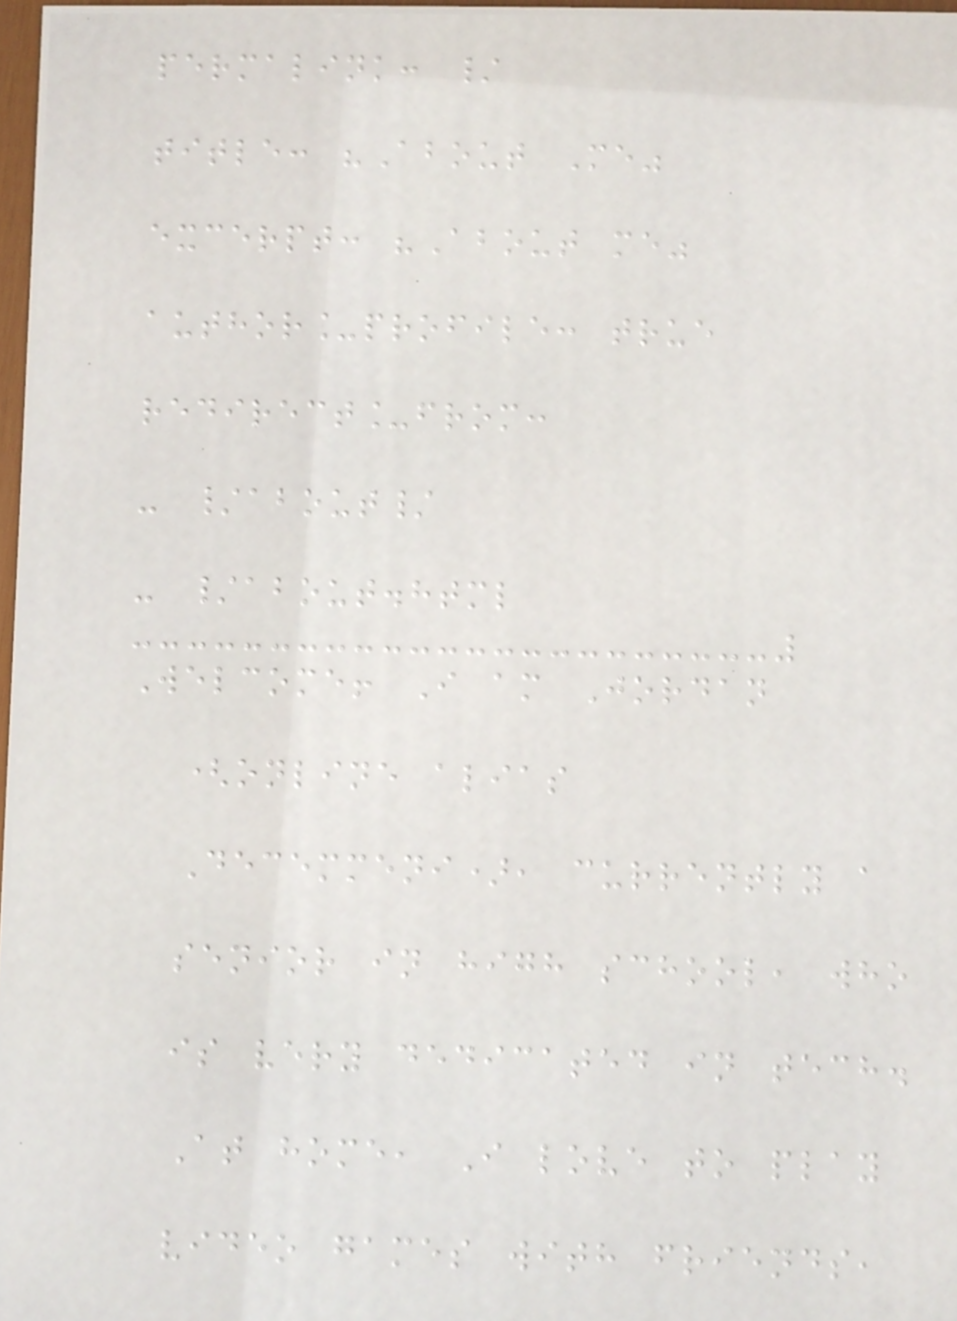permalink: /
title: "About Me"
excerpt: "About me"
author_profile: true
redirect_from:
- /about/
- /about.html
Welcome! I am Jordan
(online alias
Decemmeni), currently a
senior in high school, who
is very dedicated in tech.
At home, I love to play
video games with friends,
